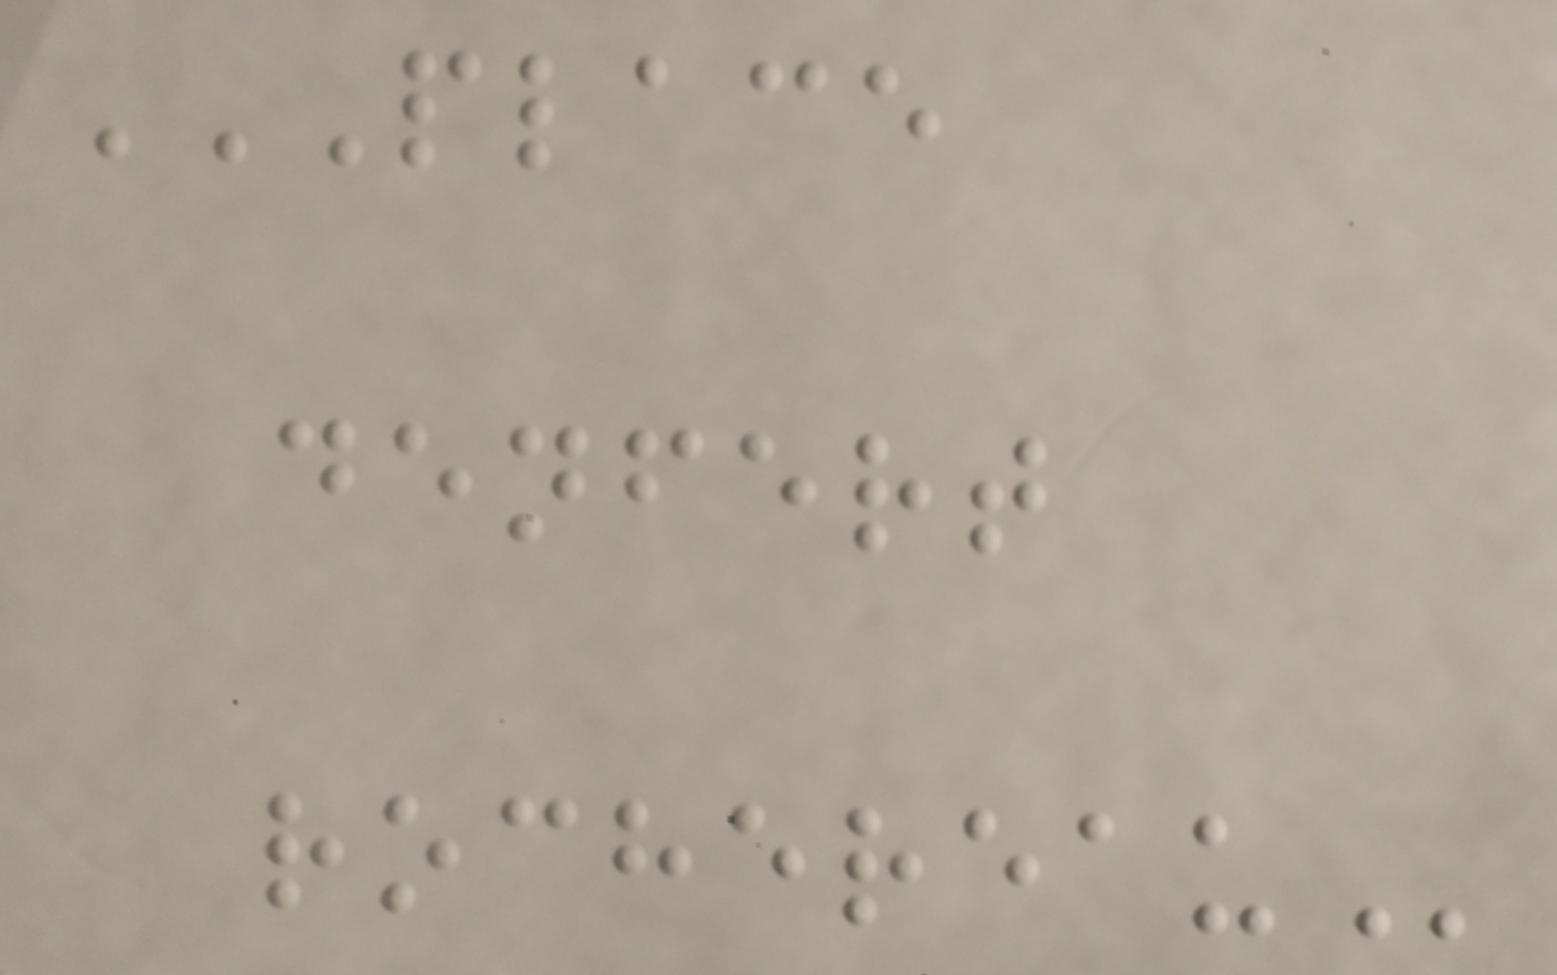PLACE
DENFERT
ROCHEREAU
